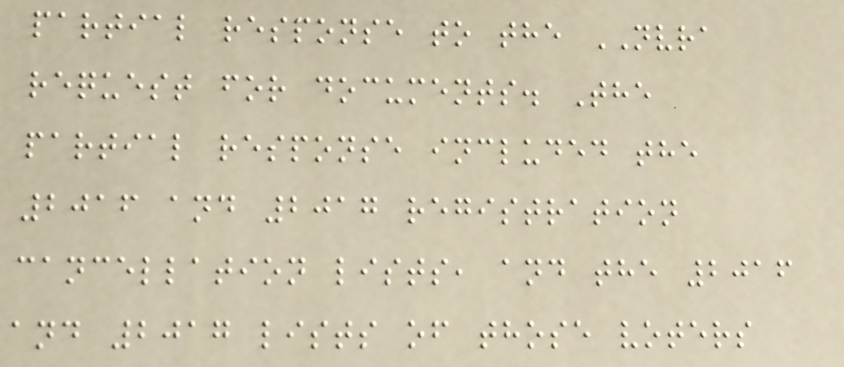partial response to the NVRA
request for documents. The
partial response included the
2016 and 2017 registration
cancellation lists, and the 2016
and 2017 lists of those voters
